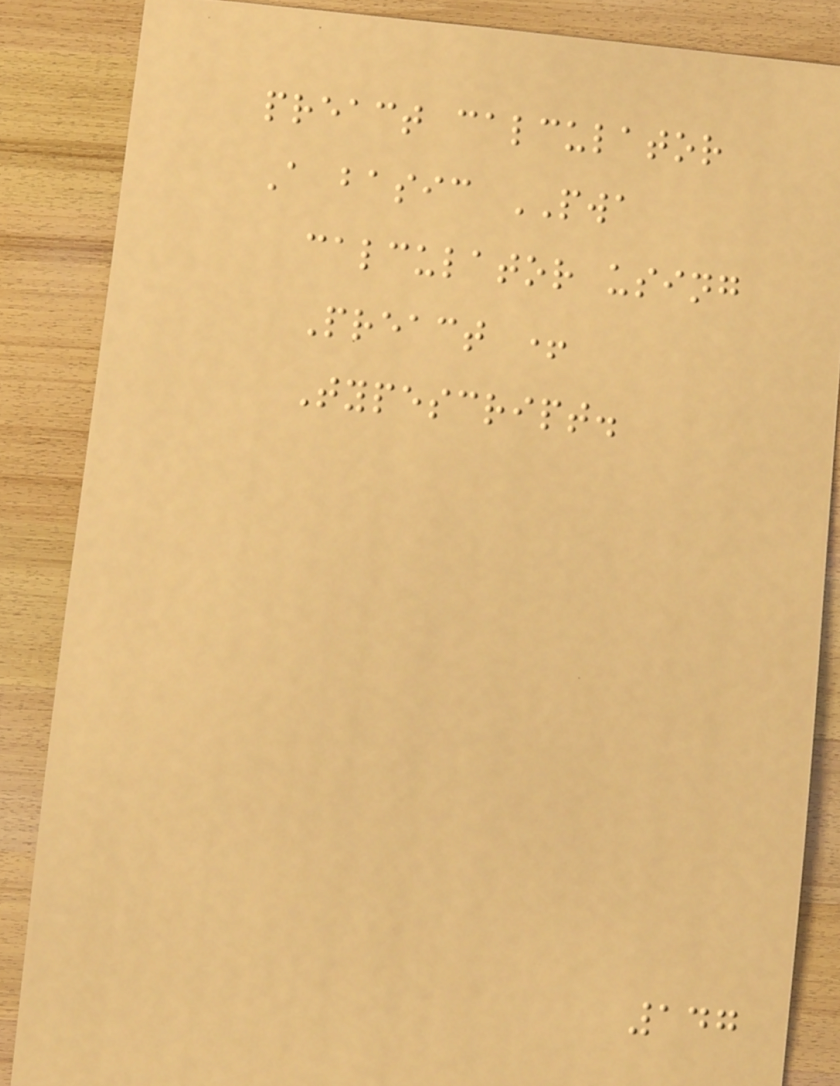preact calculator
A basic PWA
calculator using
Preact +
Typescript.
147
